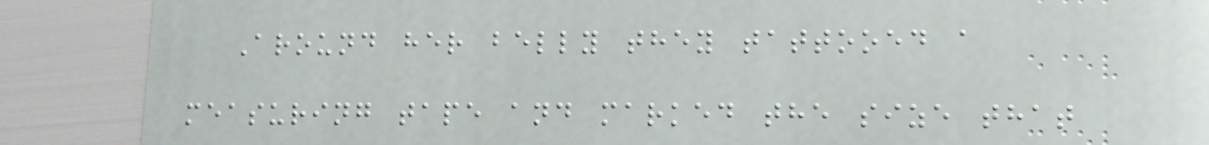Around her belly they tattooed a
measuring tape and marked the size that
